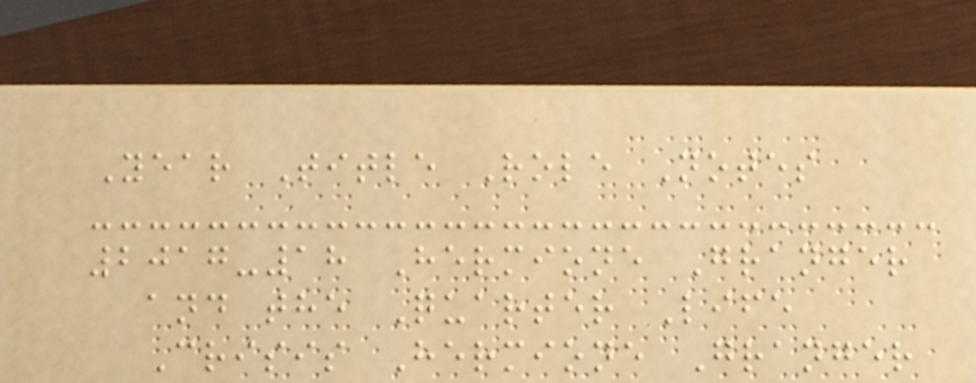Year Title Role Notes
2017-18 Hermione Granger
and the Quarter Life
Crisis Hermione Granger
